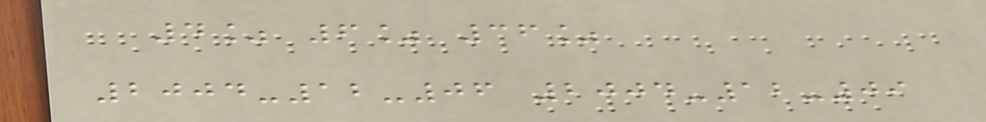4% 6% 36%
2004-12-06 2004-12-09
